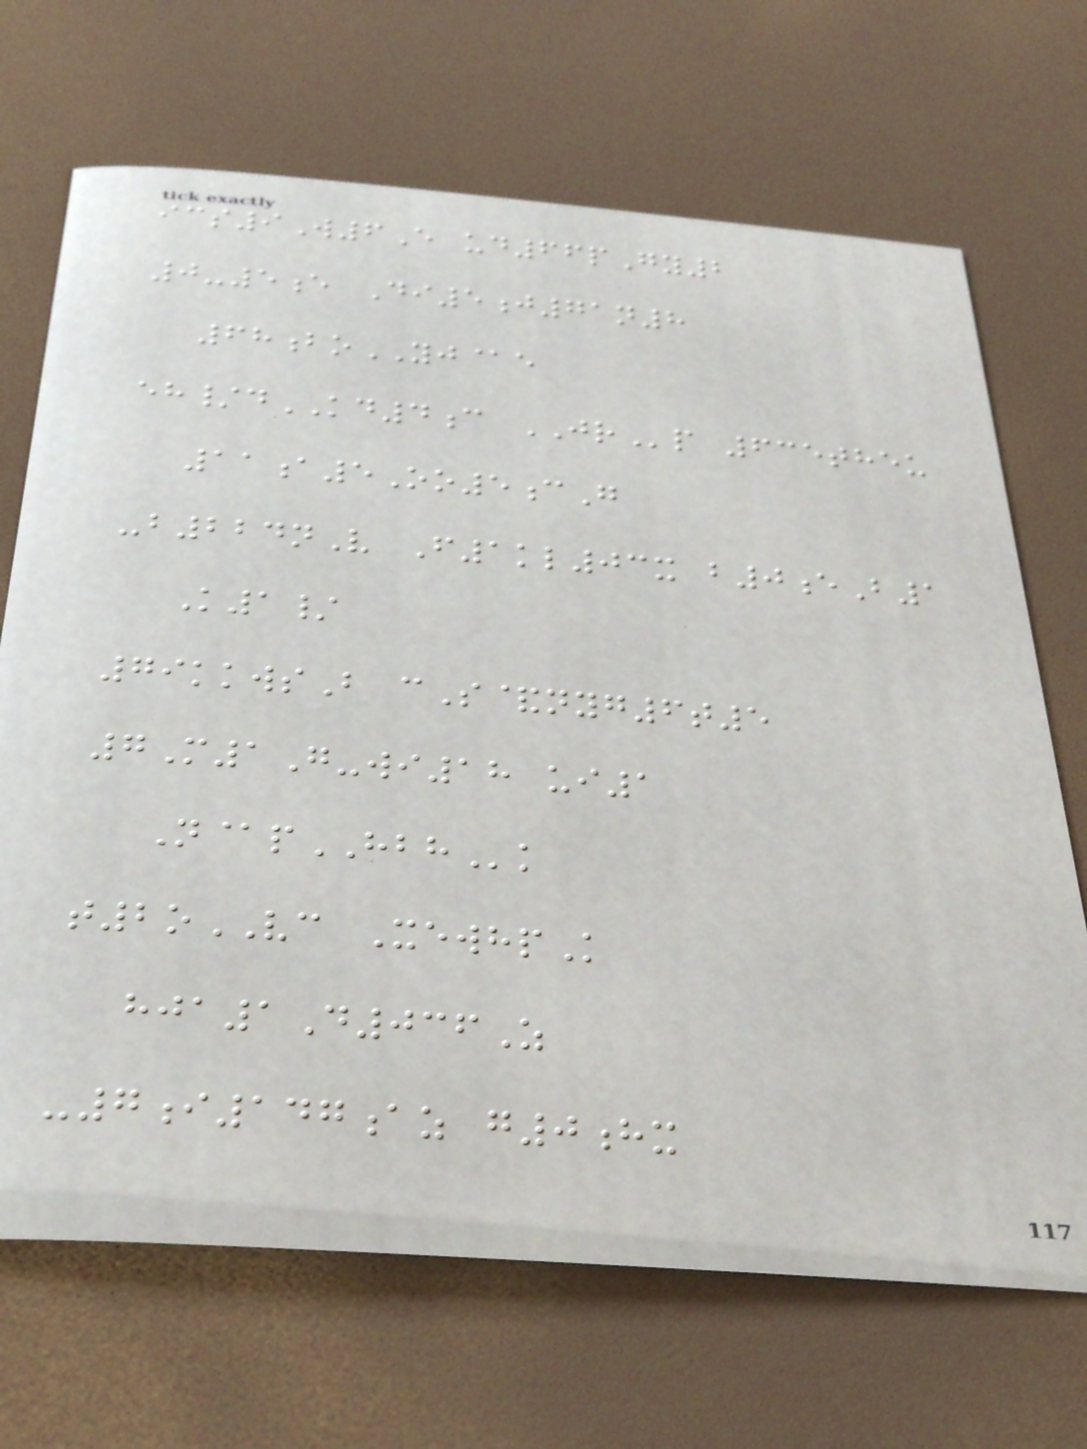ics9W6E ud66pGy2
0-5e Di5j71n8
68boYJ@e
eh/dKD4c JRp 635theu
11a5Oo5cG
-b224nV F1kl03x b0eB1
K1/
79kkwsB cS&nyg6t5
7M1G-wi18 ui1
N@pHBHk
t2oVC XewhpK
hja1D036Z
-7i147az g0hx
